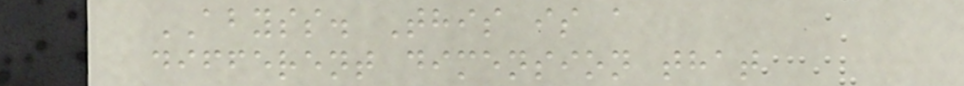ABYSS. This is a
different dimension that
